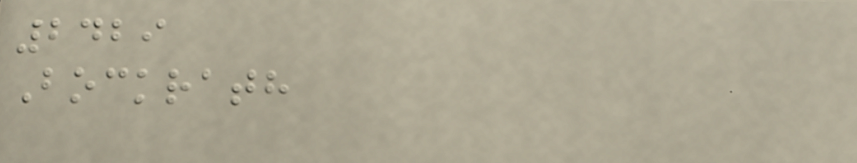2429
Bockrath
